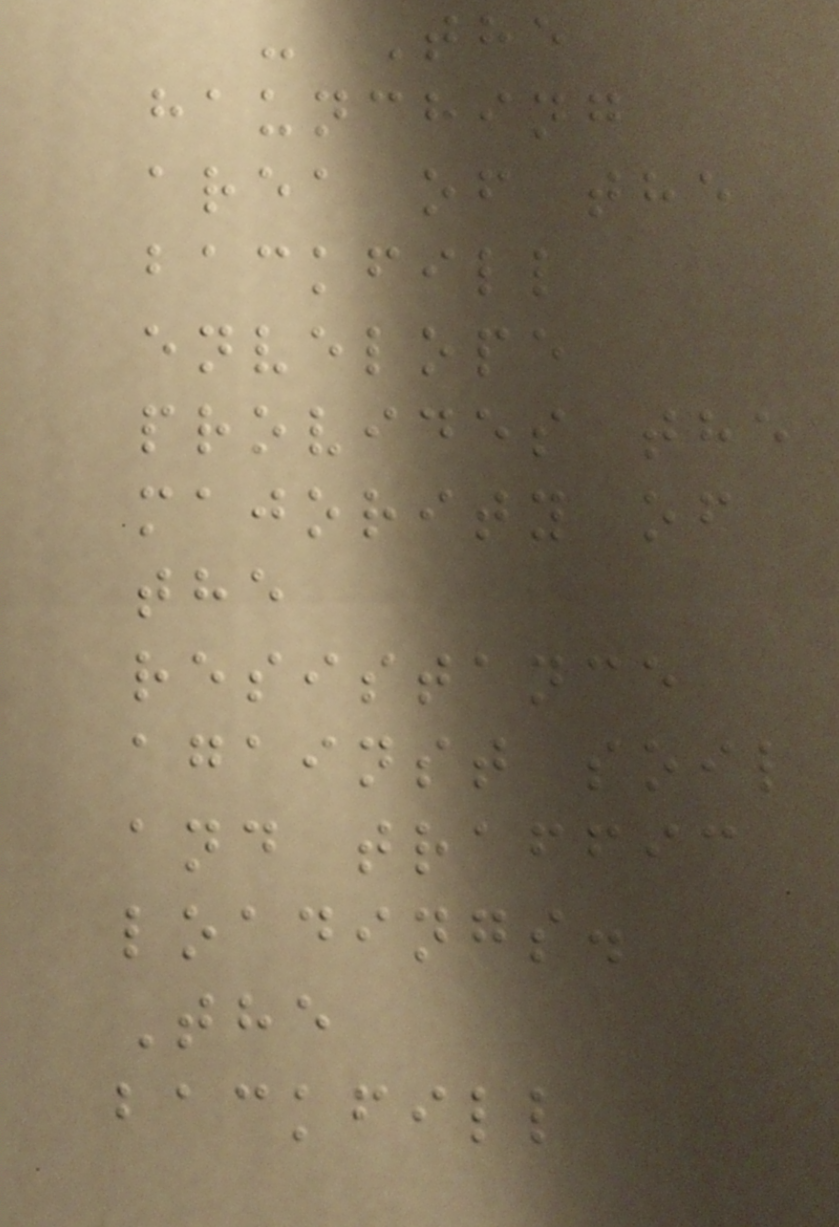- The
haunching
area of the
backfill
envelope
provides the
majority of
the
resistance
against soil
and traffic
loadings.
The
backfill
